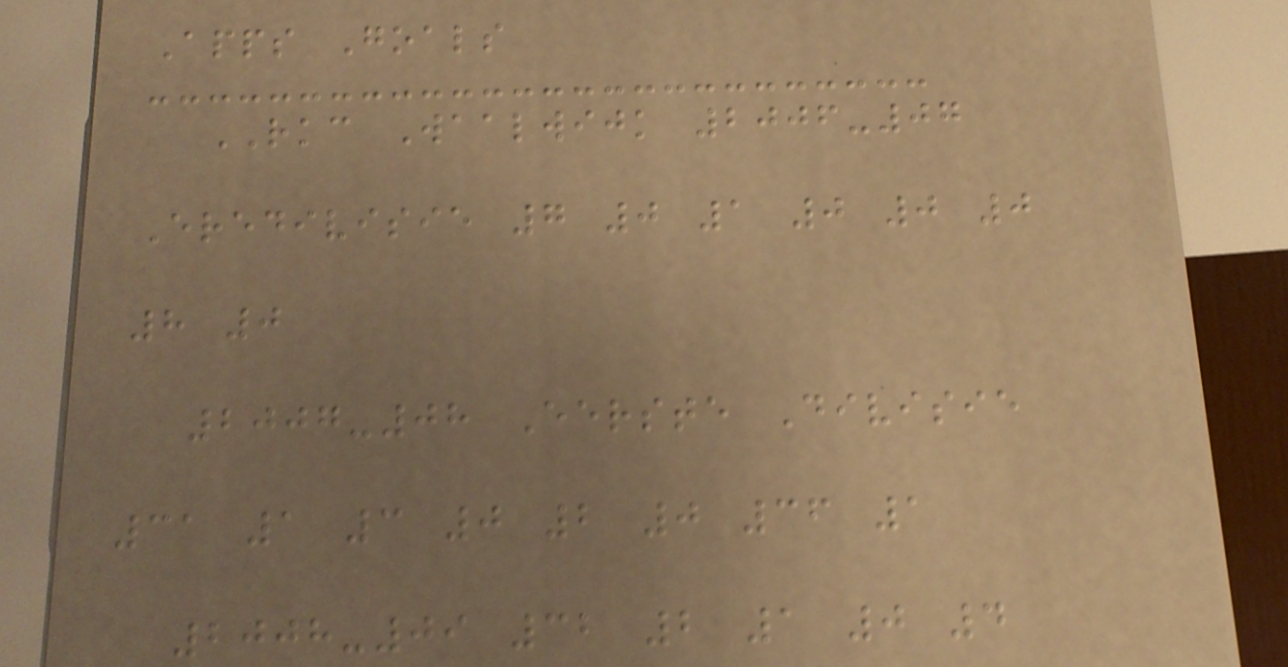Apps Goals
RKC Waalwijk 2006-07
Eredivisie 7 0 1 0 0 0
8 0
2007-08 Eerste Divisie
31 1 3 0 2 0 36 1
2008-09 32 2 1 0 4
